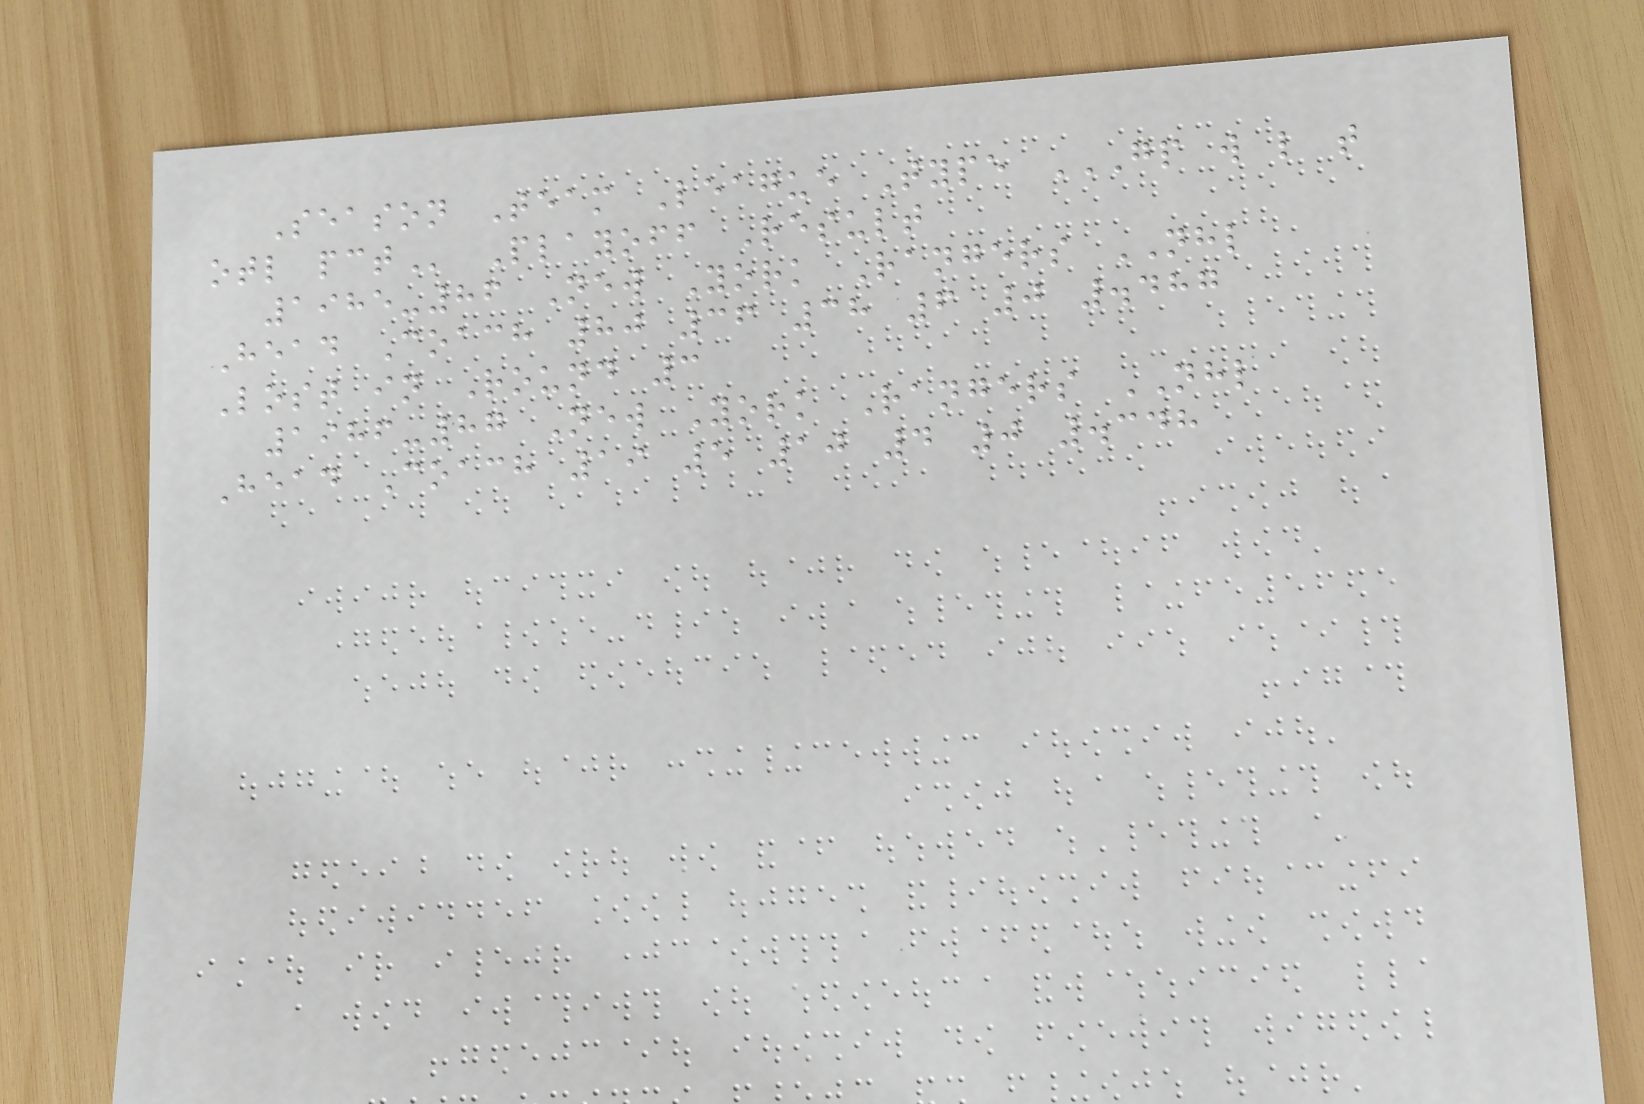Season Team League Type GP W L T
OTL PCT Playoff Result
1985-86 New York Rangers NHL
Head Coach 80 36 38 6 0 .487
Lost in Round 3
1986-87 New York Rangers NHL
Head Coach 19 5 10 4 0 .348
